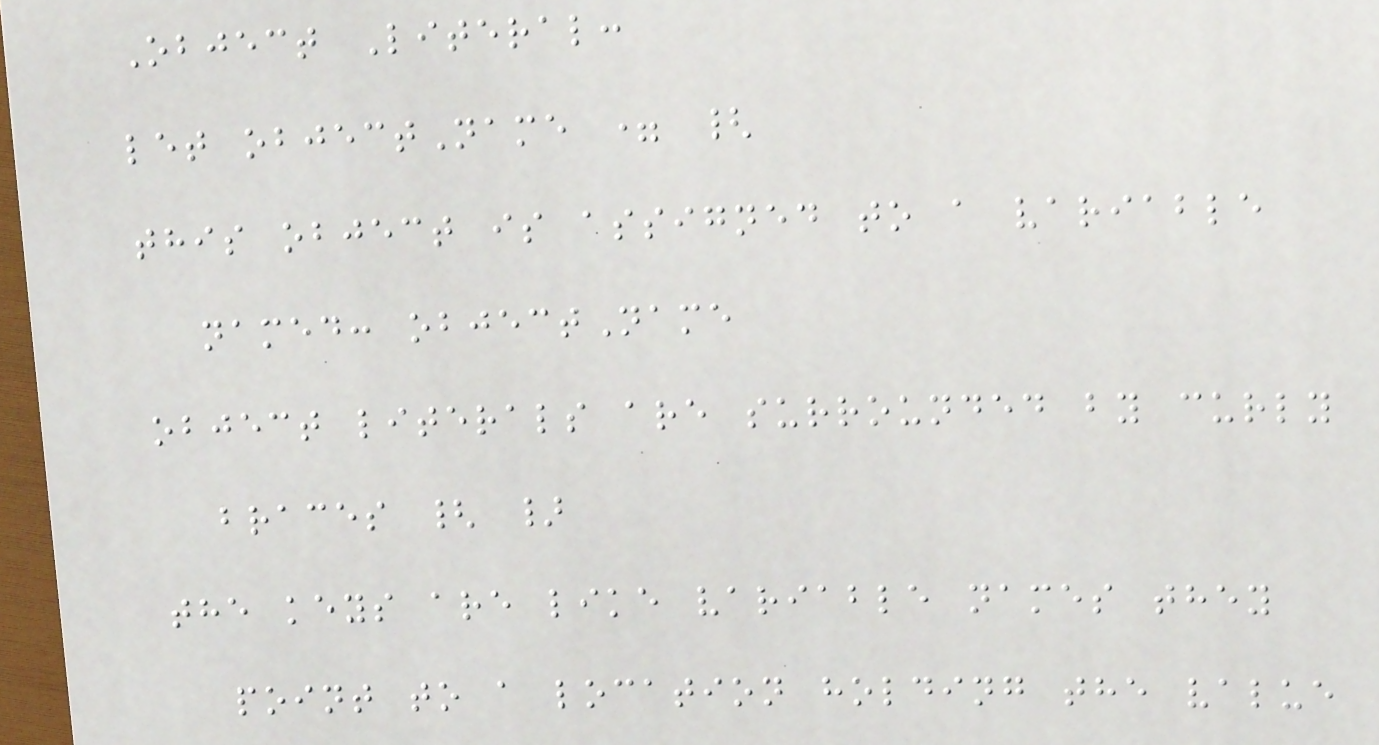Object Literal:
let objectName = {
this object is assigned to a variable
named: objectName
object literals are surrounded by curly
braces { }
the keys are like variable names they
point to a location holding the value
